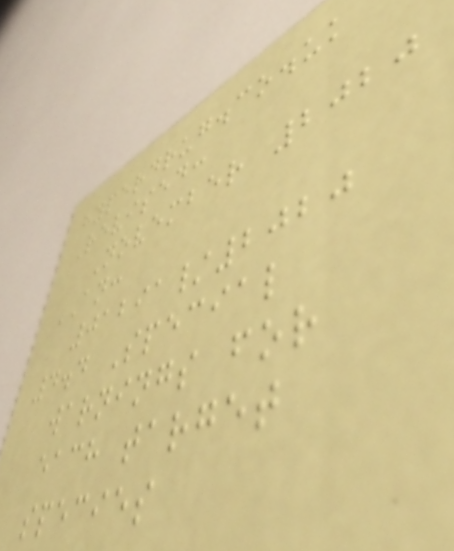hyperdrug.co.uk
Revised:
November 2020
AN:
01291/2020
4.4 Special
warnings for
each target
species
